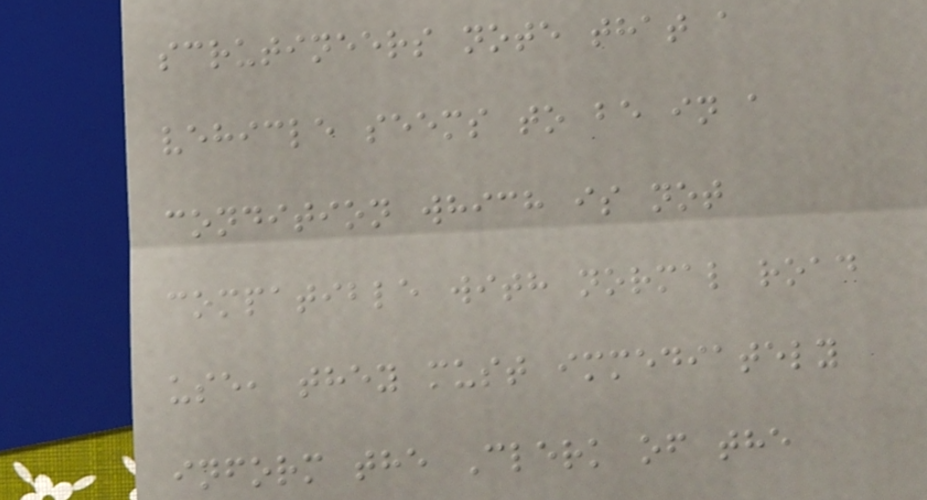scrutineers note that a
vehicle seems to be in a
condition which is not
compatible with normal road
use, they must immediately
inform the Clerk of the
